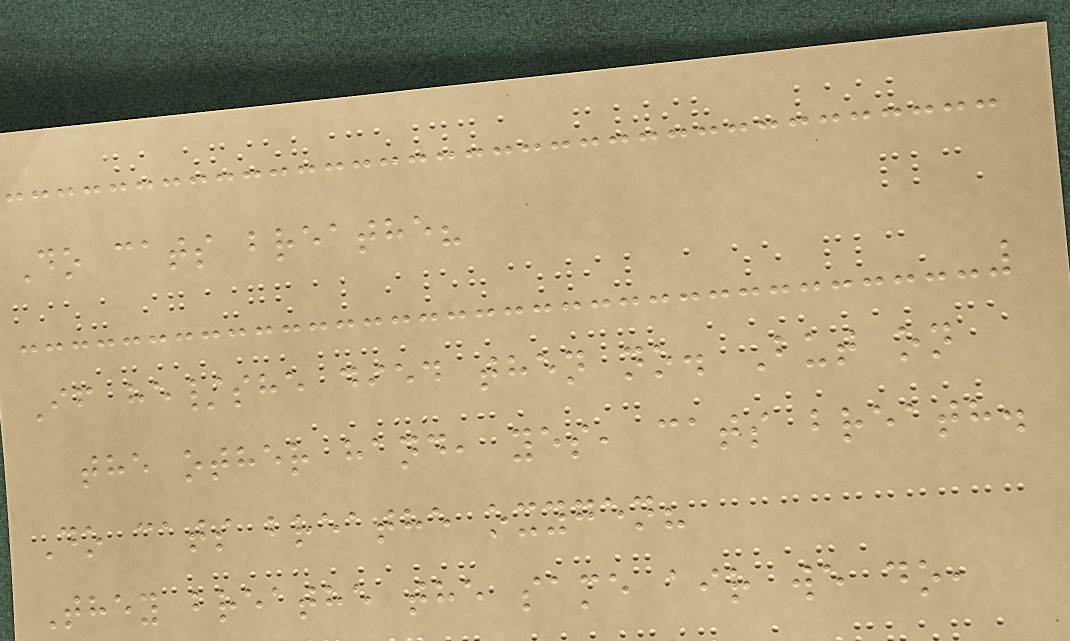Do cats breathe?
If he/she died then no. But on
the other hand, yes, cats breath.
Do cats breathe oxygen?
They breathe the same air we do,
